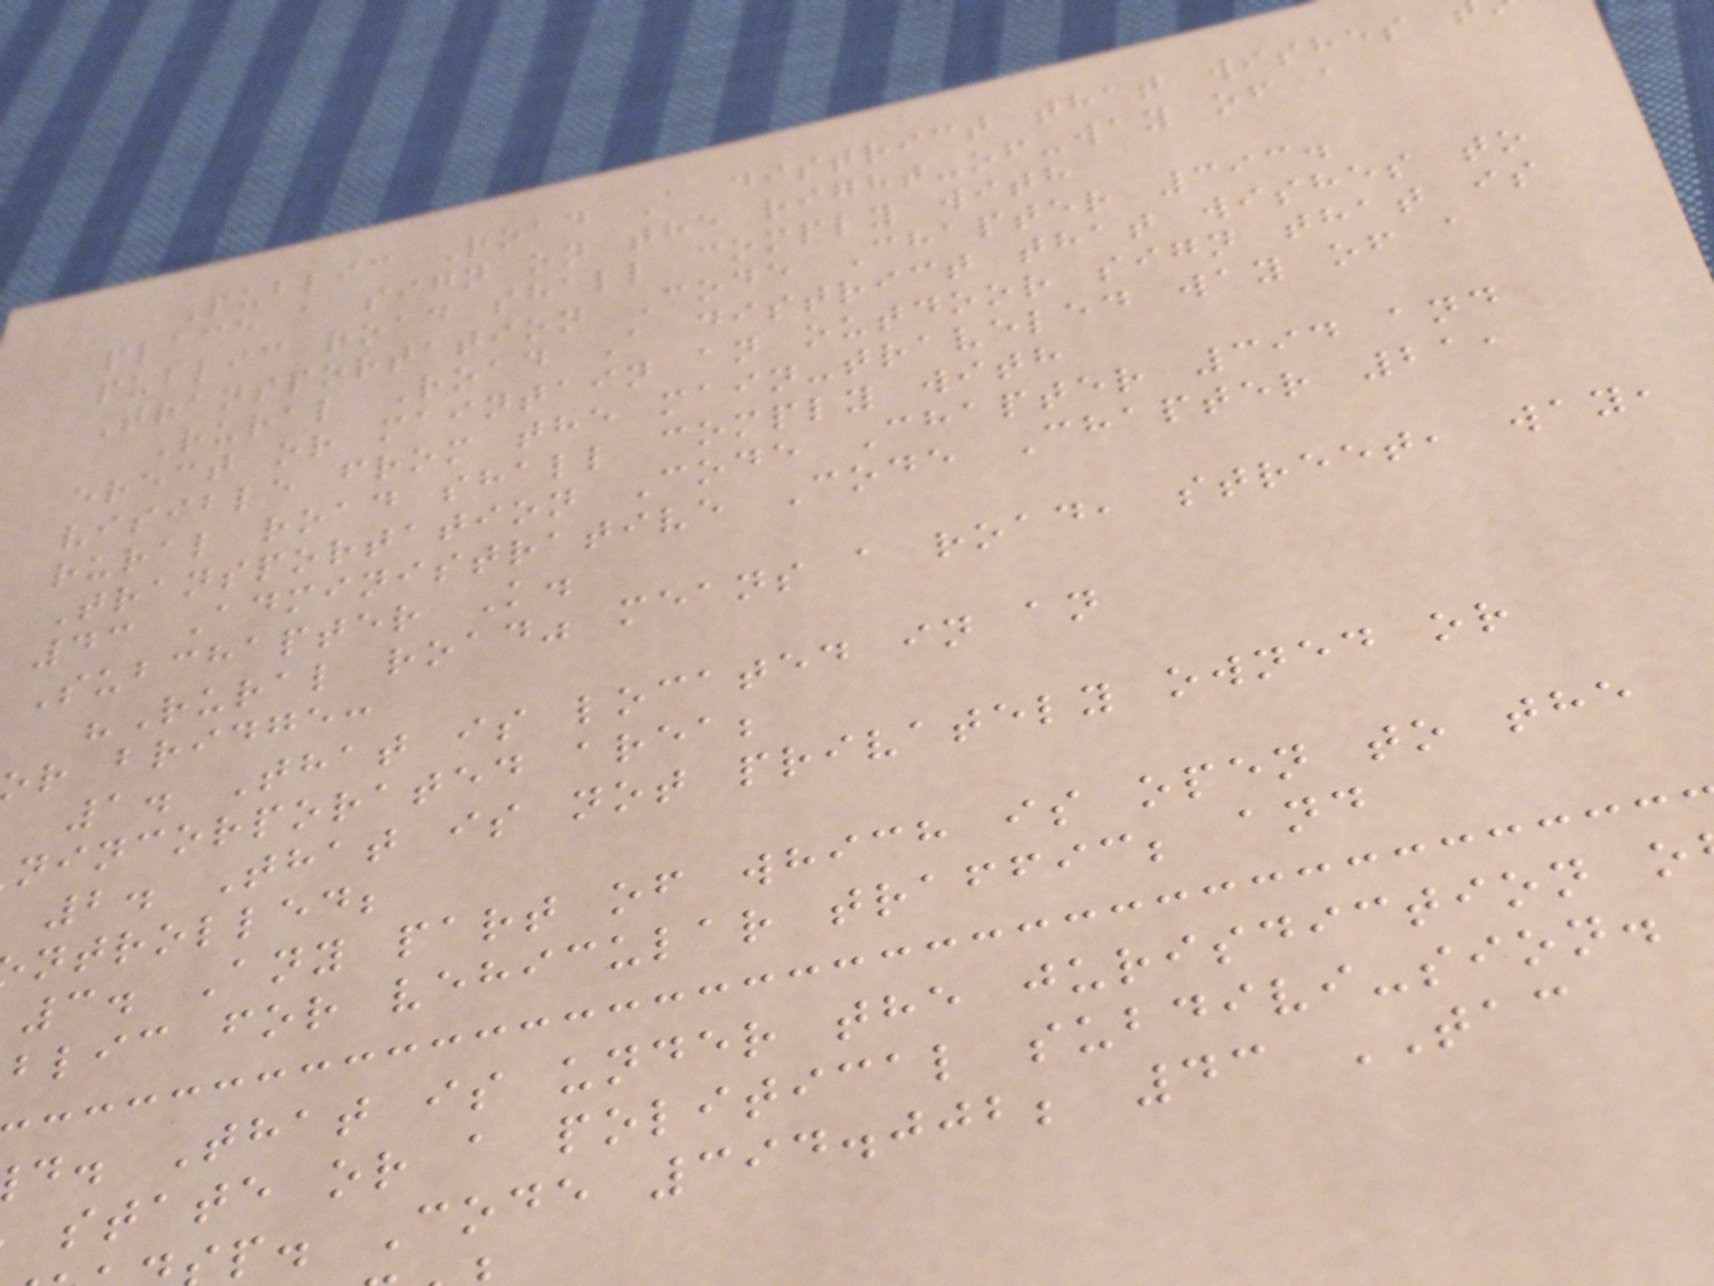Public Road A district that wishes
place a sign on the right-of-way of a
public road shall comply with
Transportation Code Chapter 393.
Rural Road A district that wishes to
erect or maintain an outdoor sign that is
visible from the main-traveled way of a
rural road shall comply with
Transportation Code Chapter 394 and
43 Administrative Code Chapter 21,
Subchapter K.
"Rural road" means a road, street, way,
or bridge:
1. That is located in an
nincorporated area;
2. That is not privately owned or
ntrolled;
3. Any part of which is open to the
blic for vehicular traffic; and
d. That is under the jurisdiction o
state or a political subdivi-sion.
p. Code 394.002; 43 TAC
